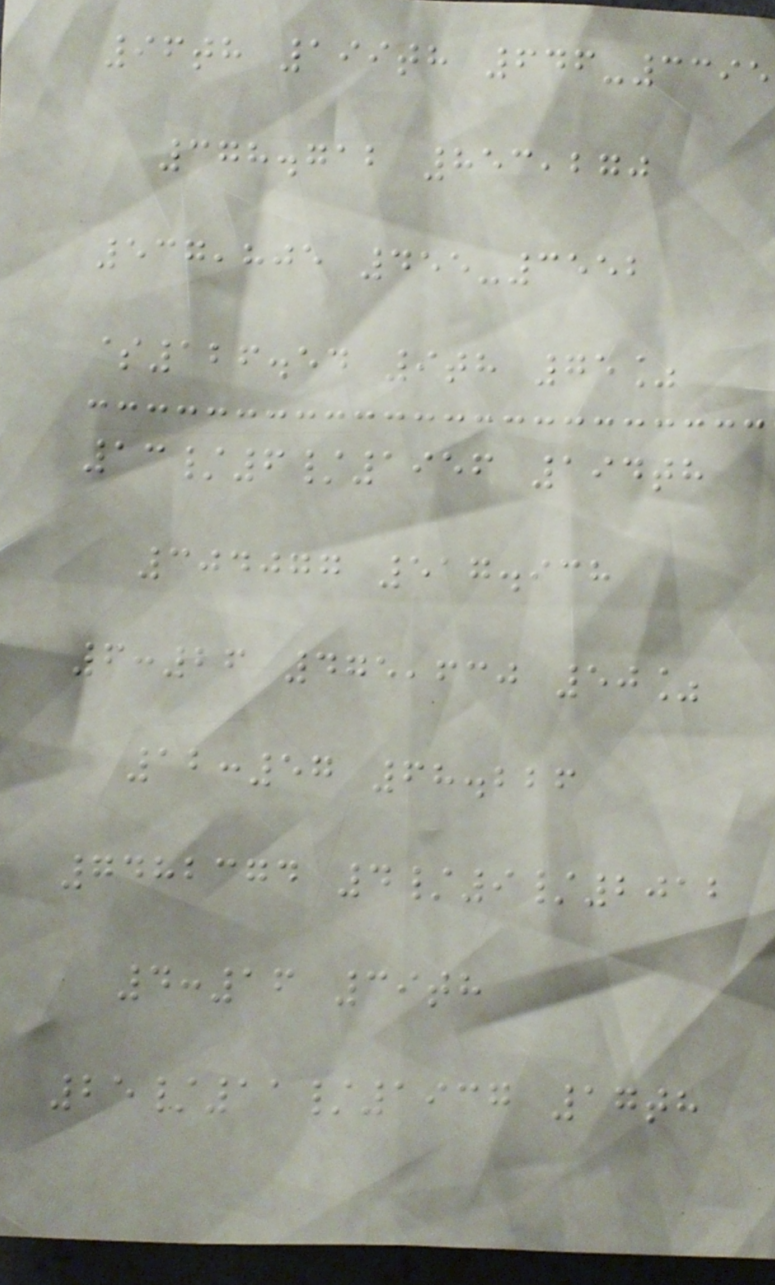96th 199th 646-3395
378.712 853,270
537,805 455-3552
$126.54 9th 75%
13/6/1956 194th
304077 517.938
6:26 475,630 50%
12:57 68.226
7482374 4/9/2012
4:16 39th
25/11/1937 17th
